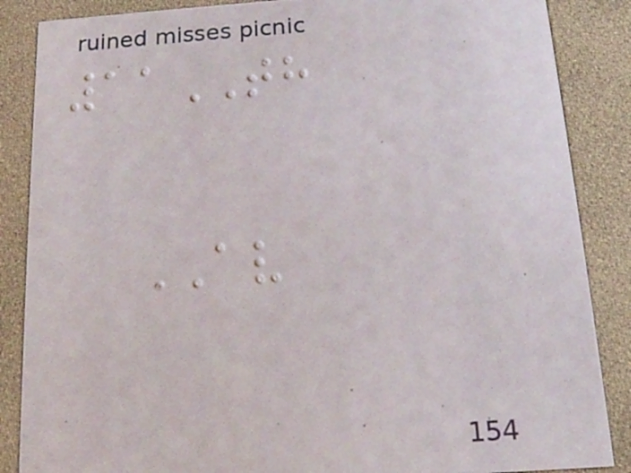11TH
AV
